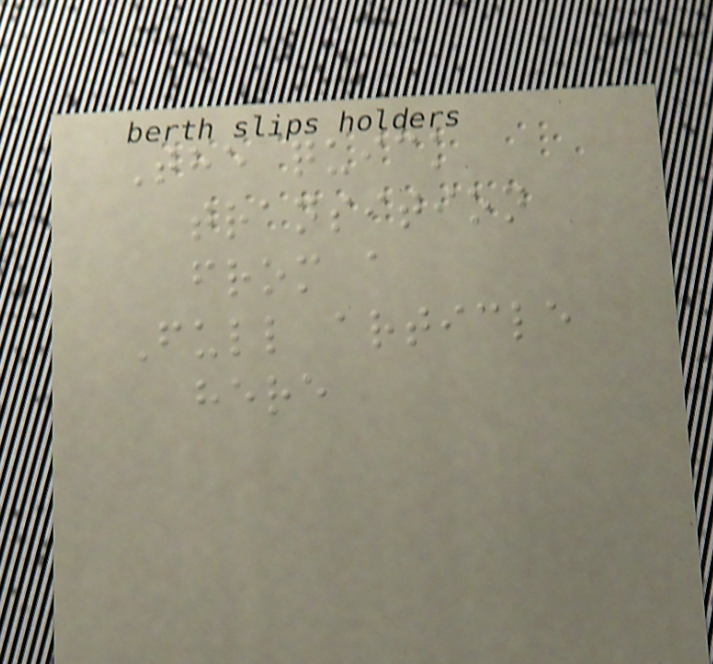The quick
transition
from a
Full article
here
